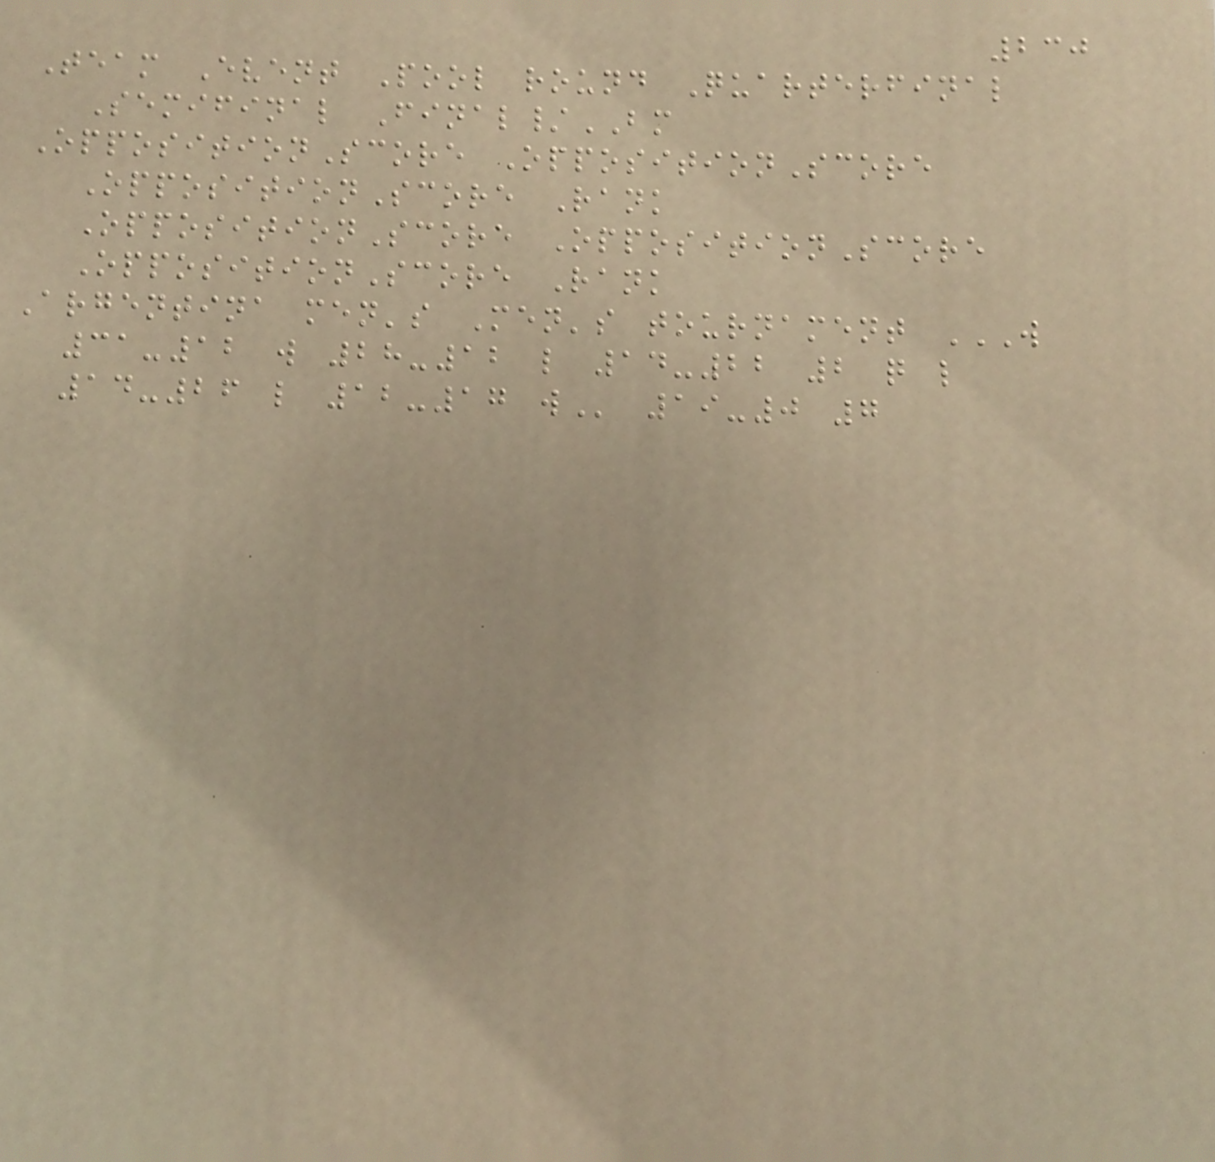230
Team Event Pool round Quarterfinal
Semifinal Final/BM
OppositionScore OppositionScore
OppositionScore Rank
OppositionScore OppositionScore
OppositionScore Rank
Argentina men's Men's tournament W
31-12 W 28-12 L 14-22 2 Q L
14-26 L 12-17 W 19-0 7
